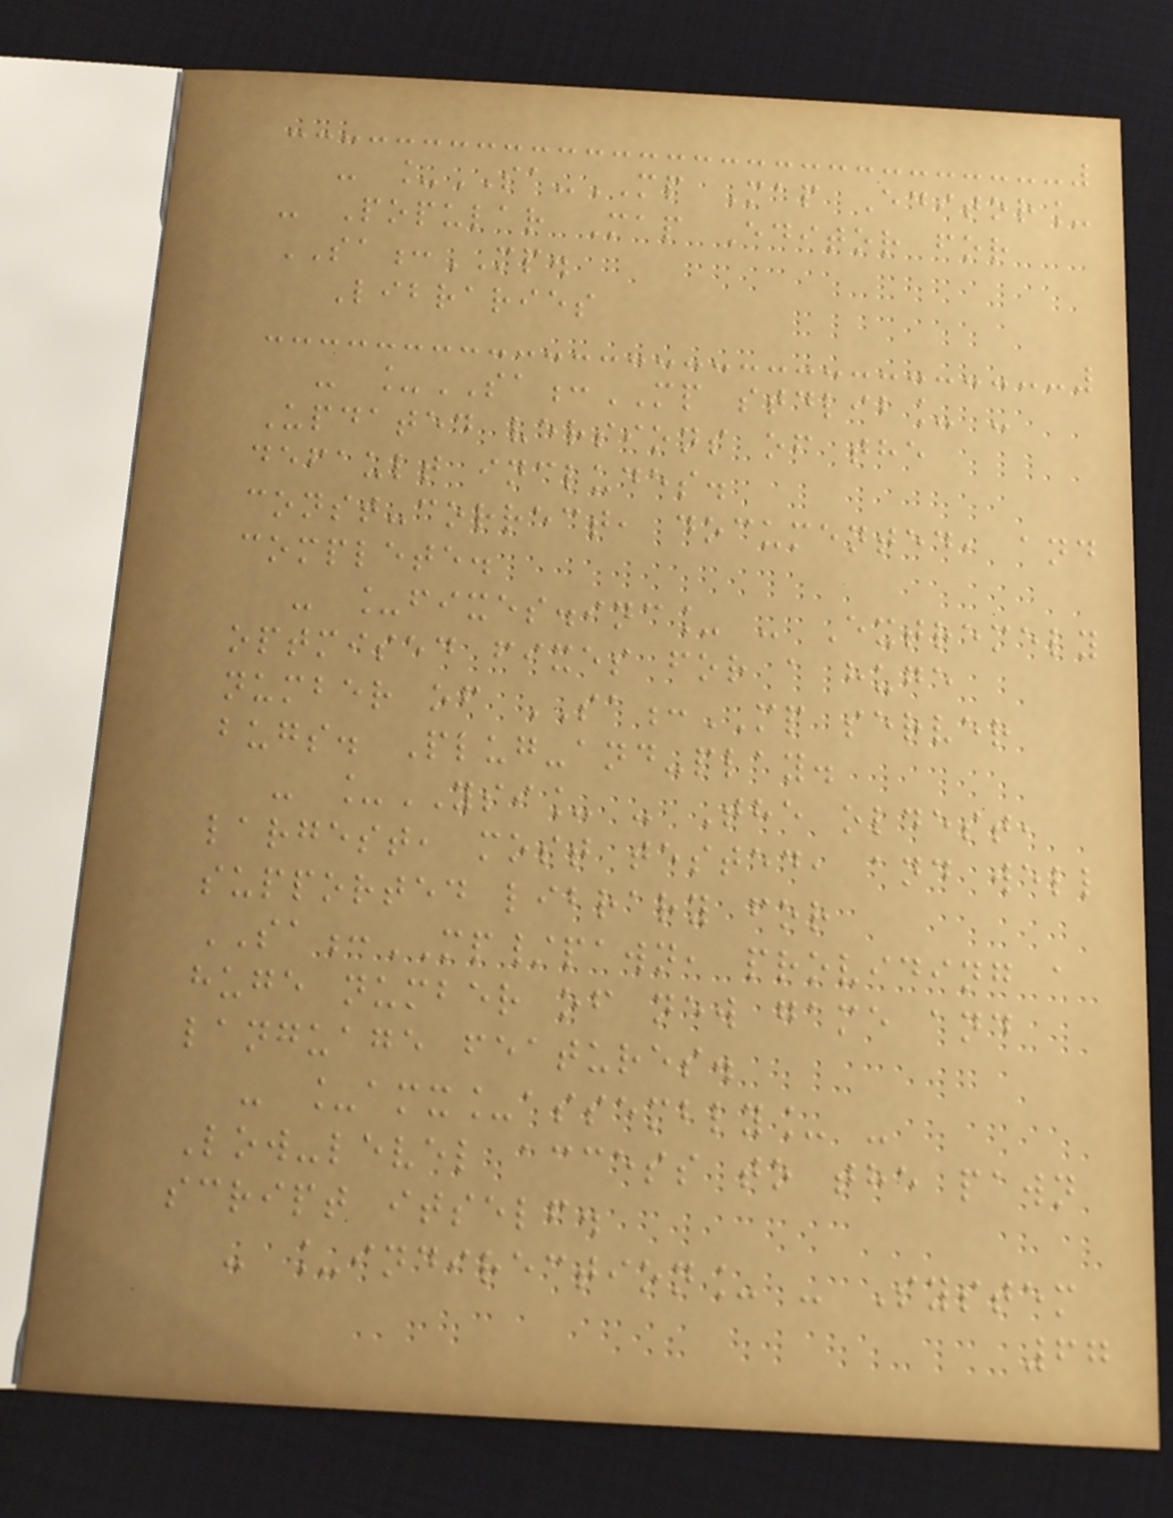- _SA-MP Map Editor_
- Popular Map Editor for
SA:MP.
Libraries
- _SA:MP stdlib_ -
Updated versions of the
default includes.
const-correct, documented, and
complete.
- _fixes.inc_ - Extremely
optmised fixes for a huge
number of SA:MP server
bugs. Plug-and-play.
- _YSI_ - The oldest,
largest, most tested, and well
supported library for
SA:MP/pawn, providing a
huge number of new game and
language features.
- _amx_assembly_ -
Low-level access to the pawn
script itself.
- _indirection_ - System
67
